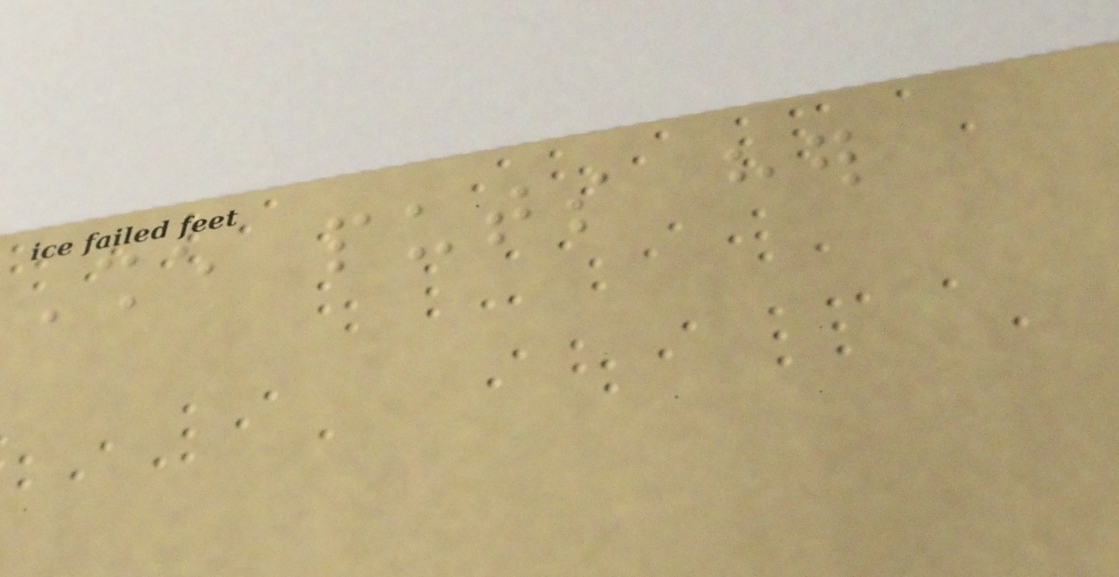She puts her
